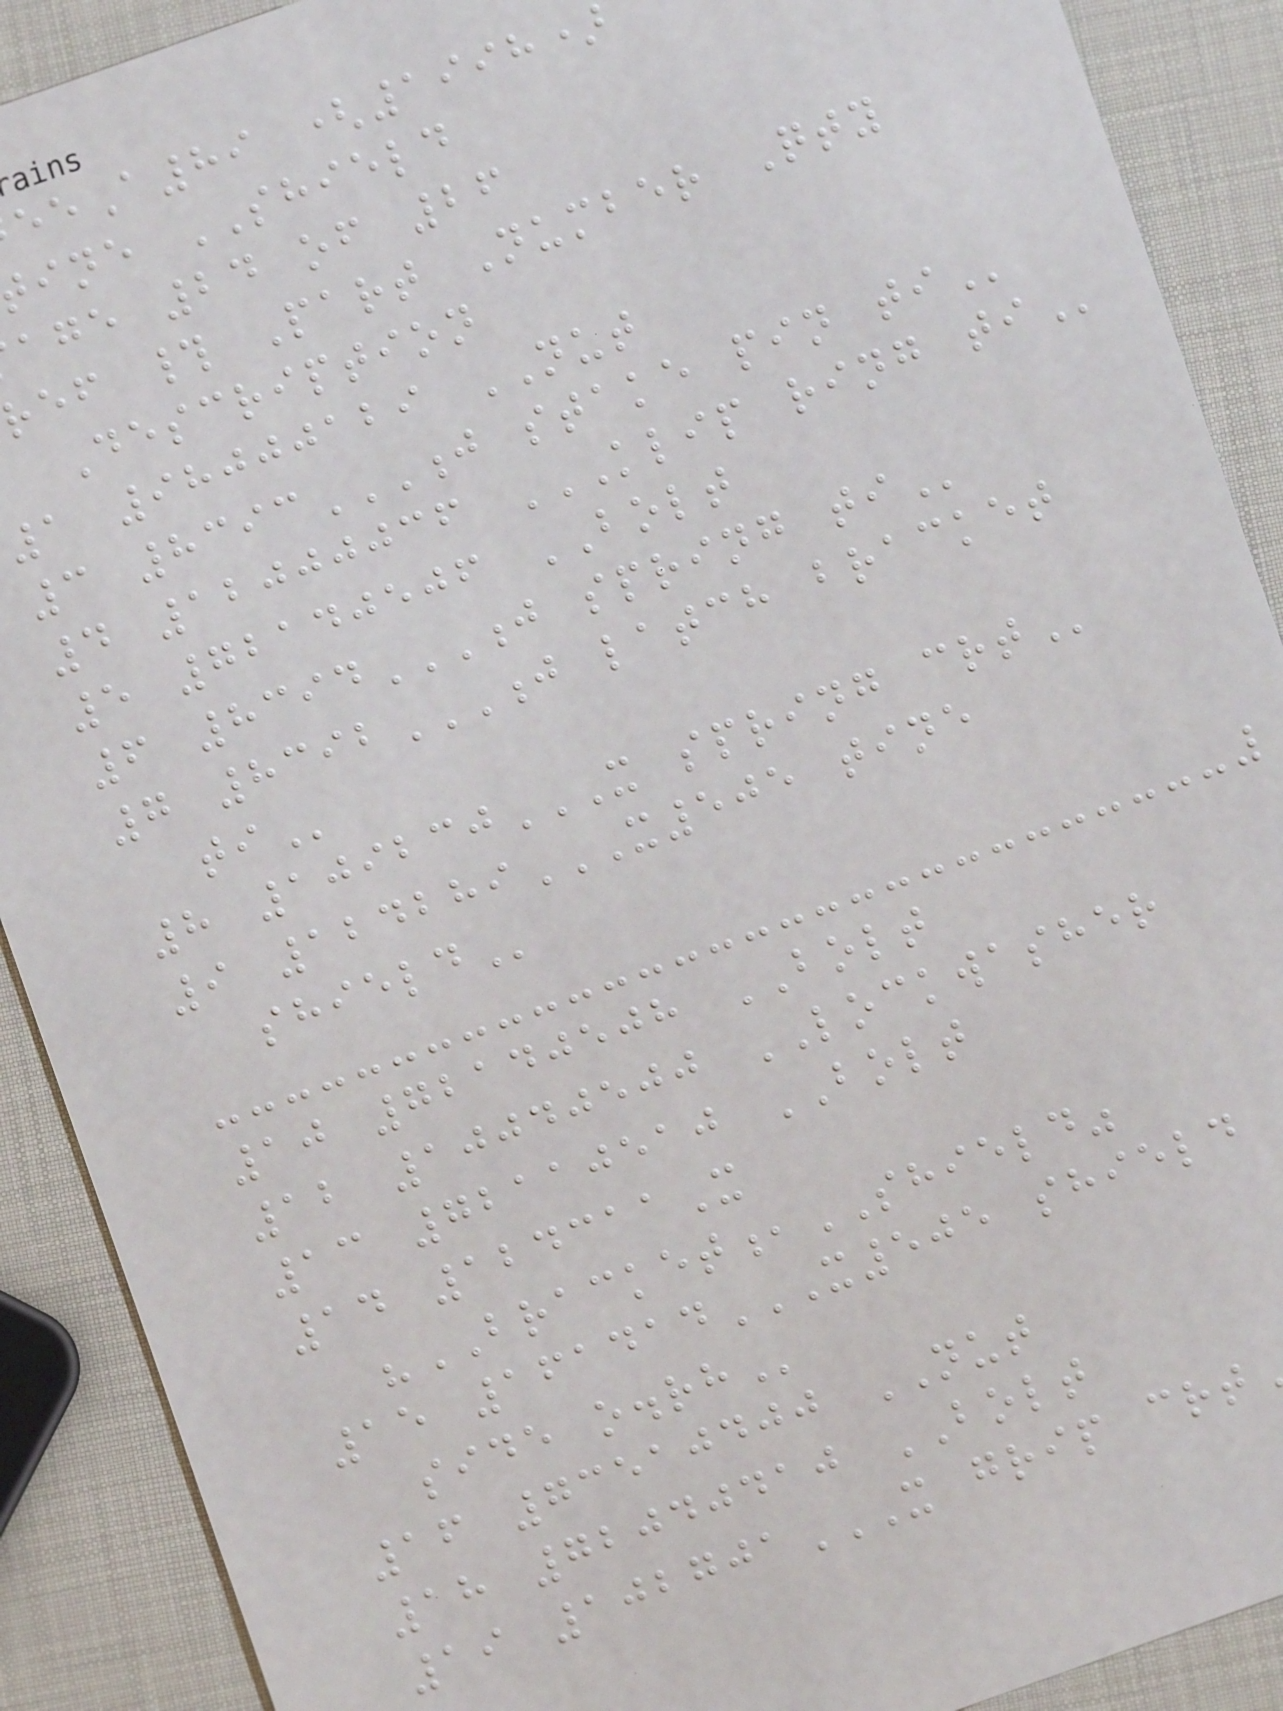A89 (1998)
ine SHIELD
age 24 of 26
ref # Part Number Qty
Description
1 98000129 NUT
3 8393J STAKE PIN TI
4 12000036 KLIP RING TI
5 72140506 BOLT
6 8394J SPRING TI
7 8392J LATCH BRACKET
8 109230X SPRING CRT
9 124289X505 TINE
10 72140508 BOLT
12 10040500 LOCKWASHER
13 72110510 BOLT
14 124311X
"BRACKET,SHIELD"
15 161414X505 SHIELD
side
16 73510400 NUT
18 72040410 BOLT
